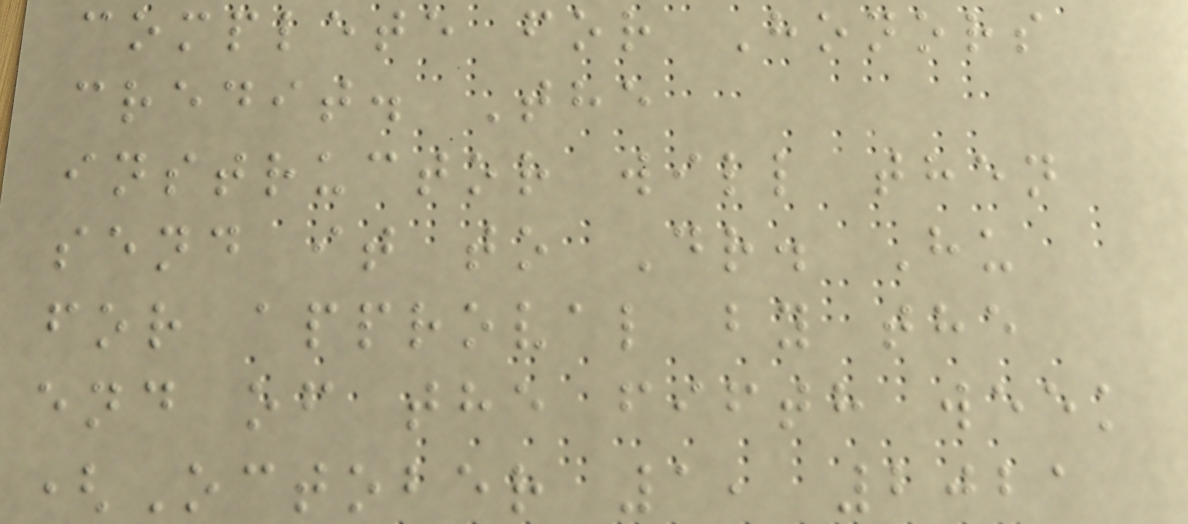complete for Honors
credit. The
instructor will then
send it to Dr. Hu
for approval by the
end of the fifth week
(October 1, 2021
